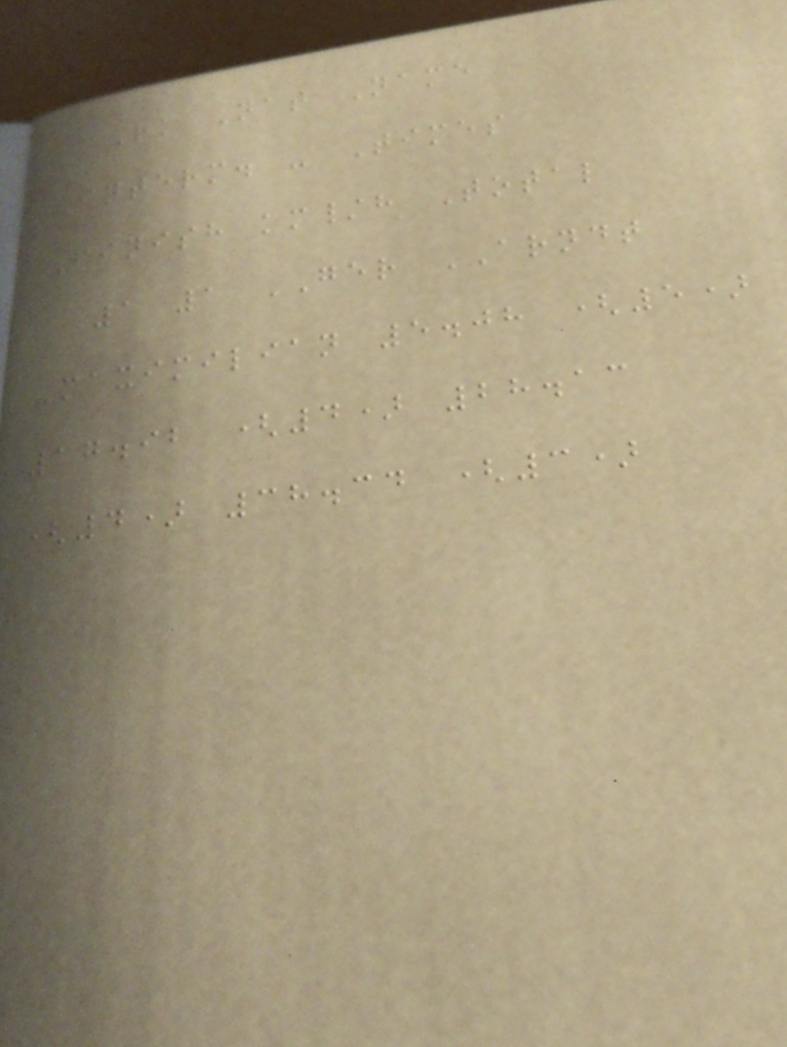Rk Nat Name
Interm. - Times
Finish km/h Total
1 1 GER ARNDT
Maximilian 5.08 (5)
17.92 (4) 28.13
(4) 38.34 (3)
